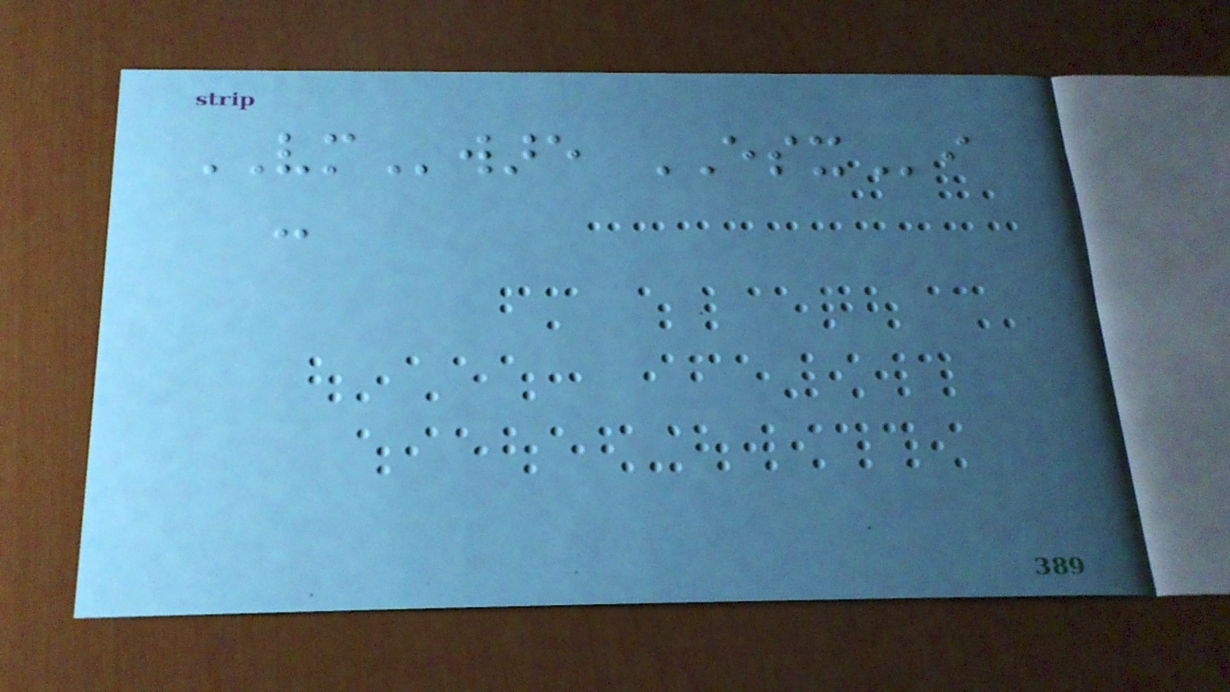VMware ESXi
-
